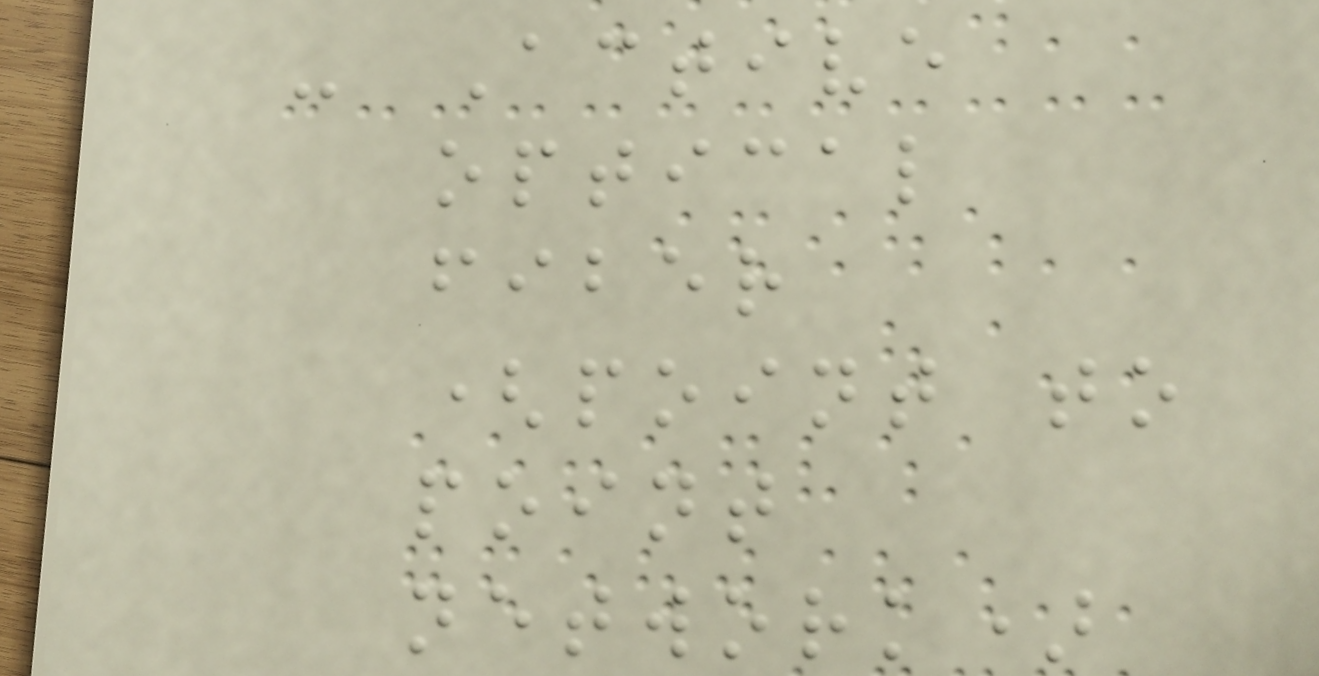- Active
optical
fiber
(point to
point
network)
